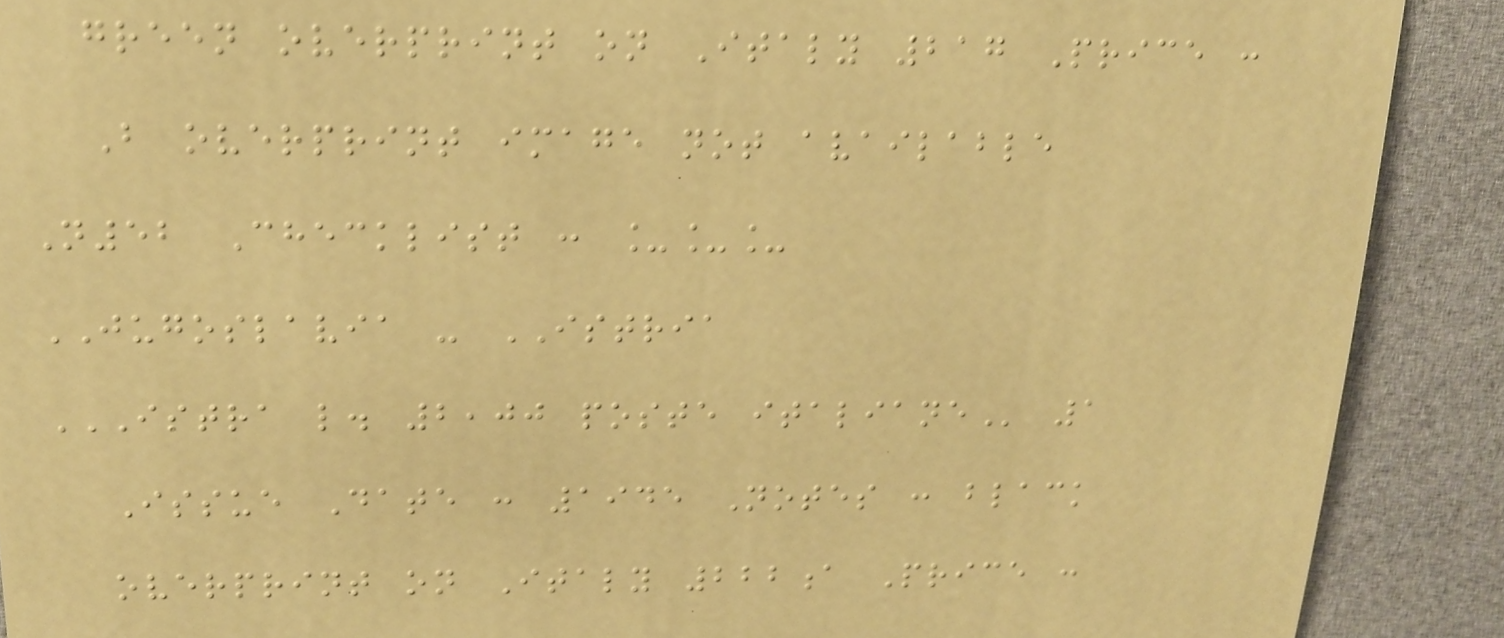green overprint on Italy 217 Price :
B overprint image not available
N52 Checklist : ___
JUGOSLAVIA - ISTRIA
ISTRA L. 2,00 POSTE ITALIANE 1
Issue Date : 1945 Notes : black
overprint on Italy 222a Price :
